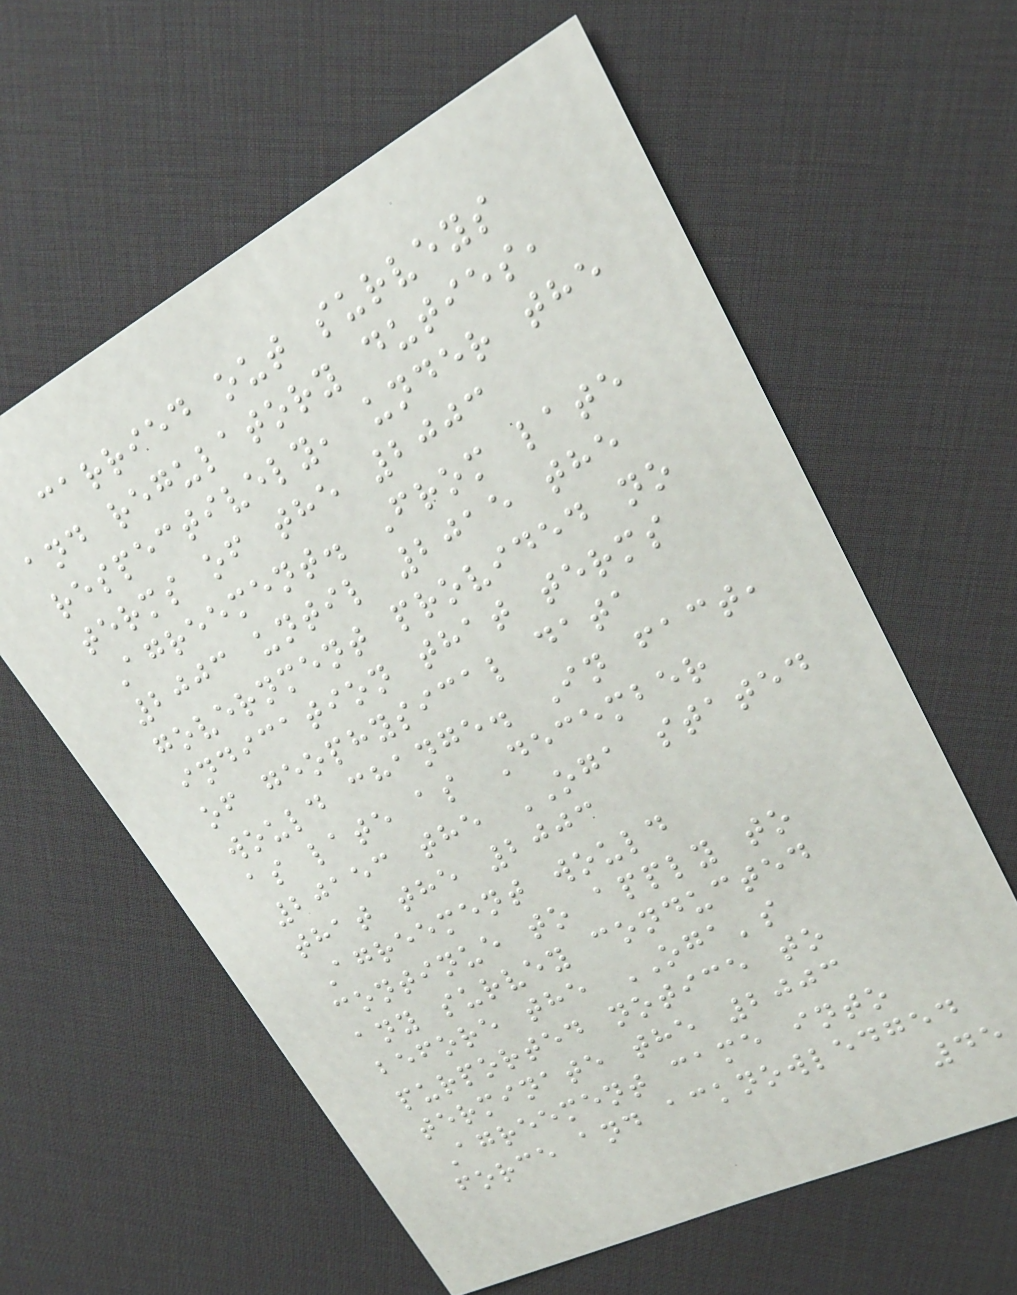carried out surveys
and regulatory duties,
respectively, under the
terms of the 2003
Agreement. From late
2003 until 2015 the
government provided no
indication that terms
of geophysical data
would change. In fact,
as late as December
20153 the OGA stated
that the 2003
Agreement would
continue to apply to
any survey conducted
before the OGA's
purported notice to
terminate the 2003
Agreement came into
force and acknowledged
45
